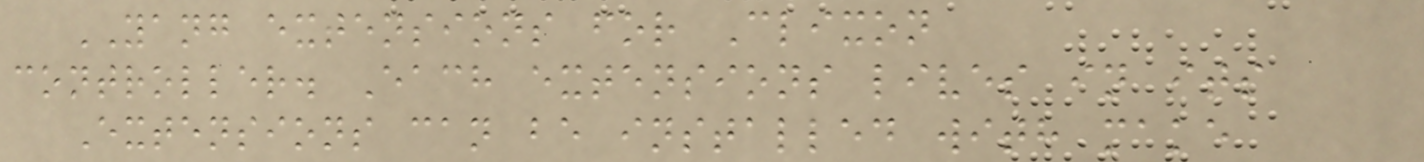YANG extensions for Clixon
controller. Each extensions lives in its
Extensions can be installed with make
